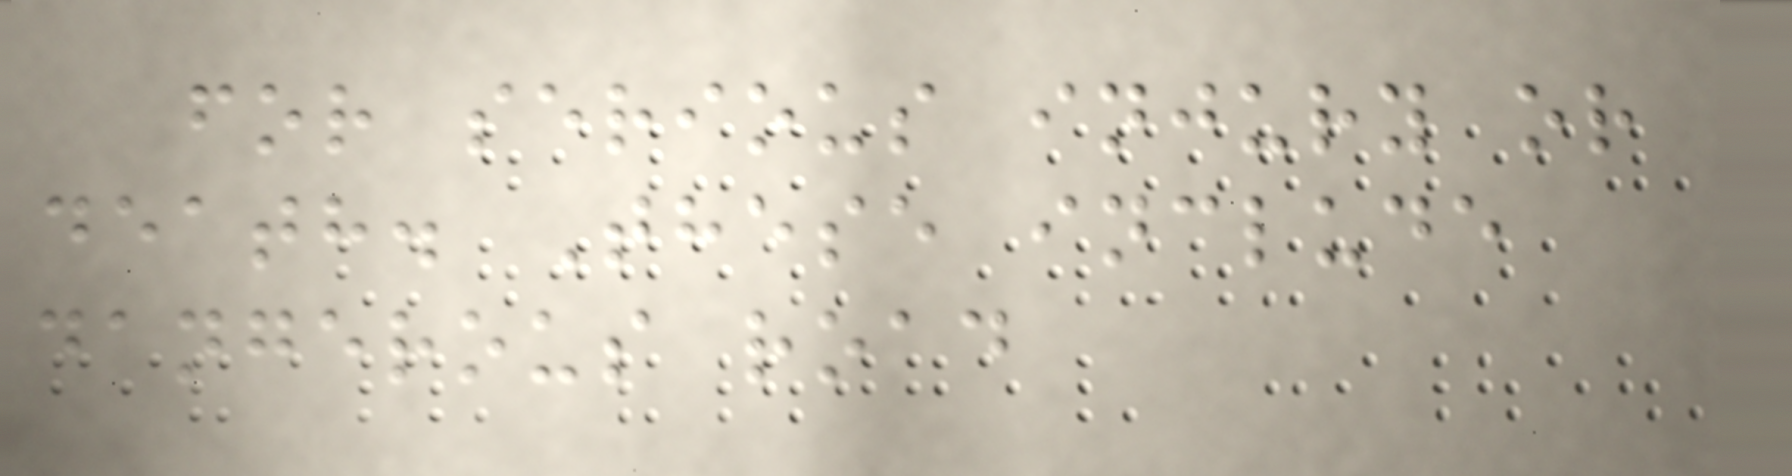for serious injury or
death. These include
dangerous road
